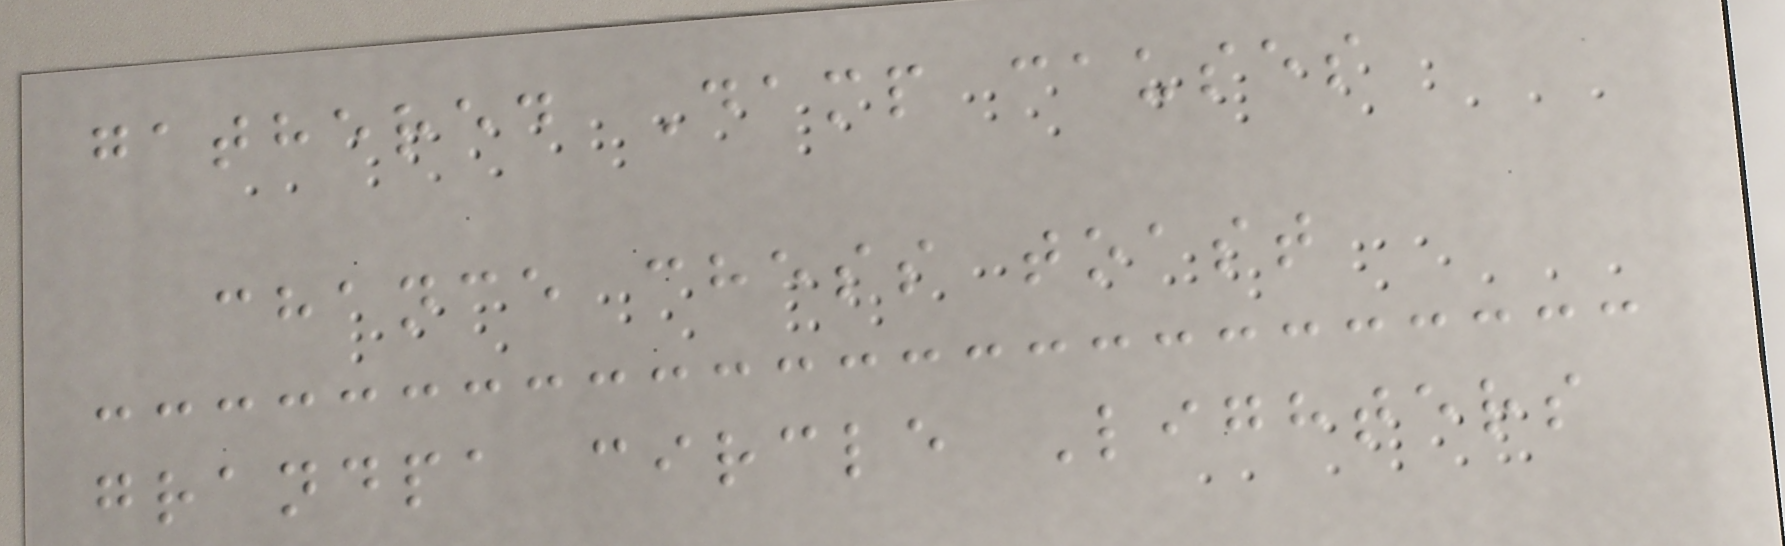gathered Damp causes
chance chess toast
grandpa circle Lighters
